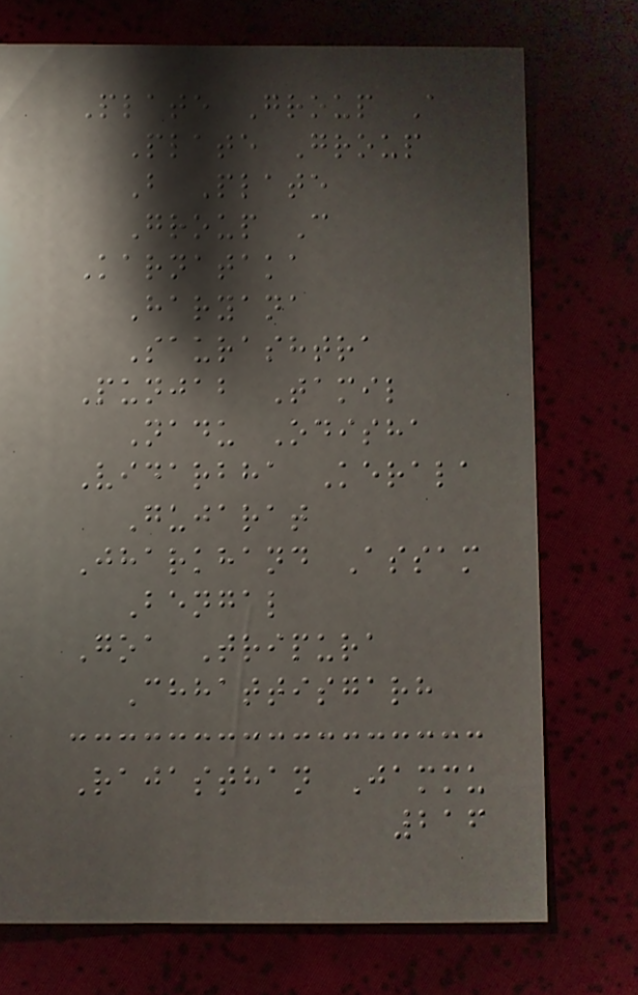Plate Group A
Plate Group
B Plate
Group C
Karnataka
Haryana
Saurashtra
Punjab Tamil
Nadu Odisha
Vidarbha Kerala
Gujarat
Jharkhand Assam
Bengal
Goa Tripura
Chhattisgarh
Rajasthan Jammu
216
